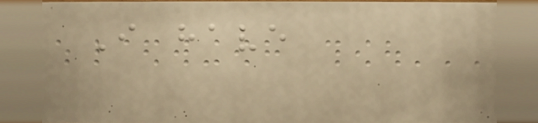I have
